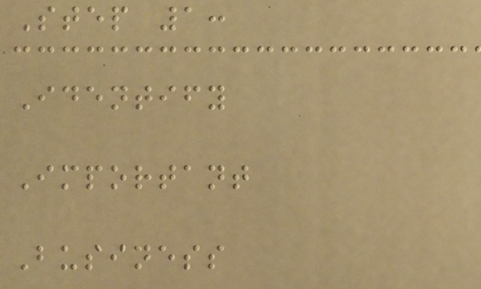Step 1:
Identify
Important
Business
